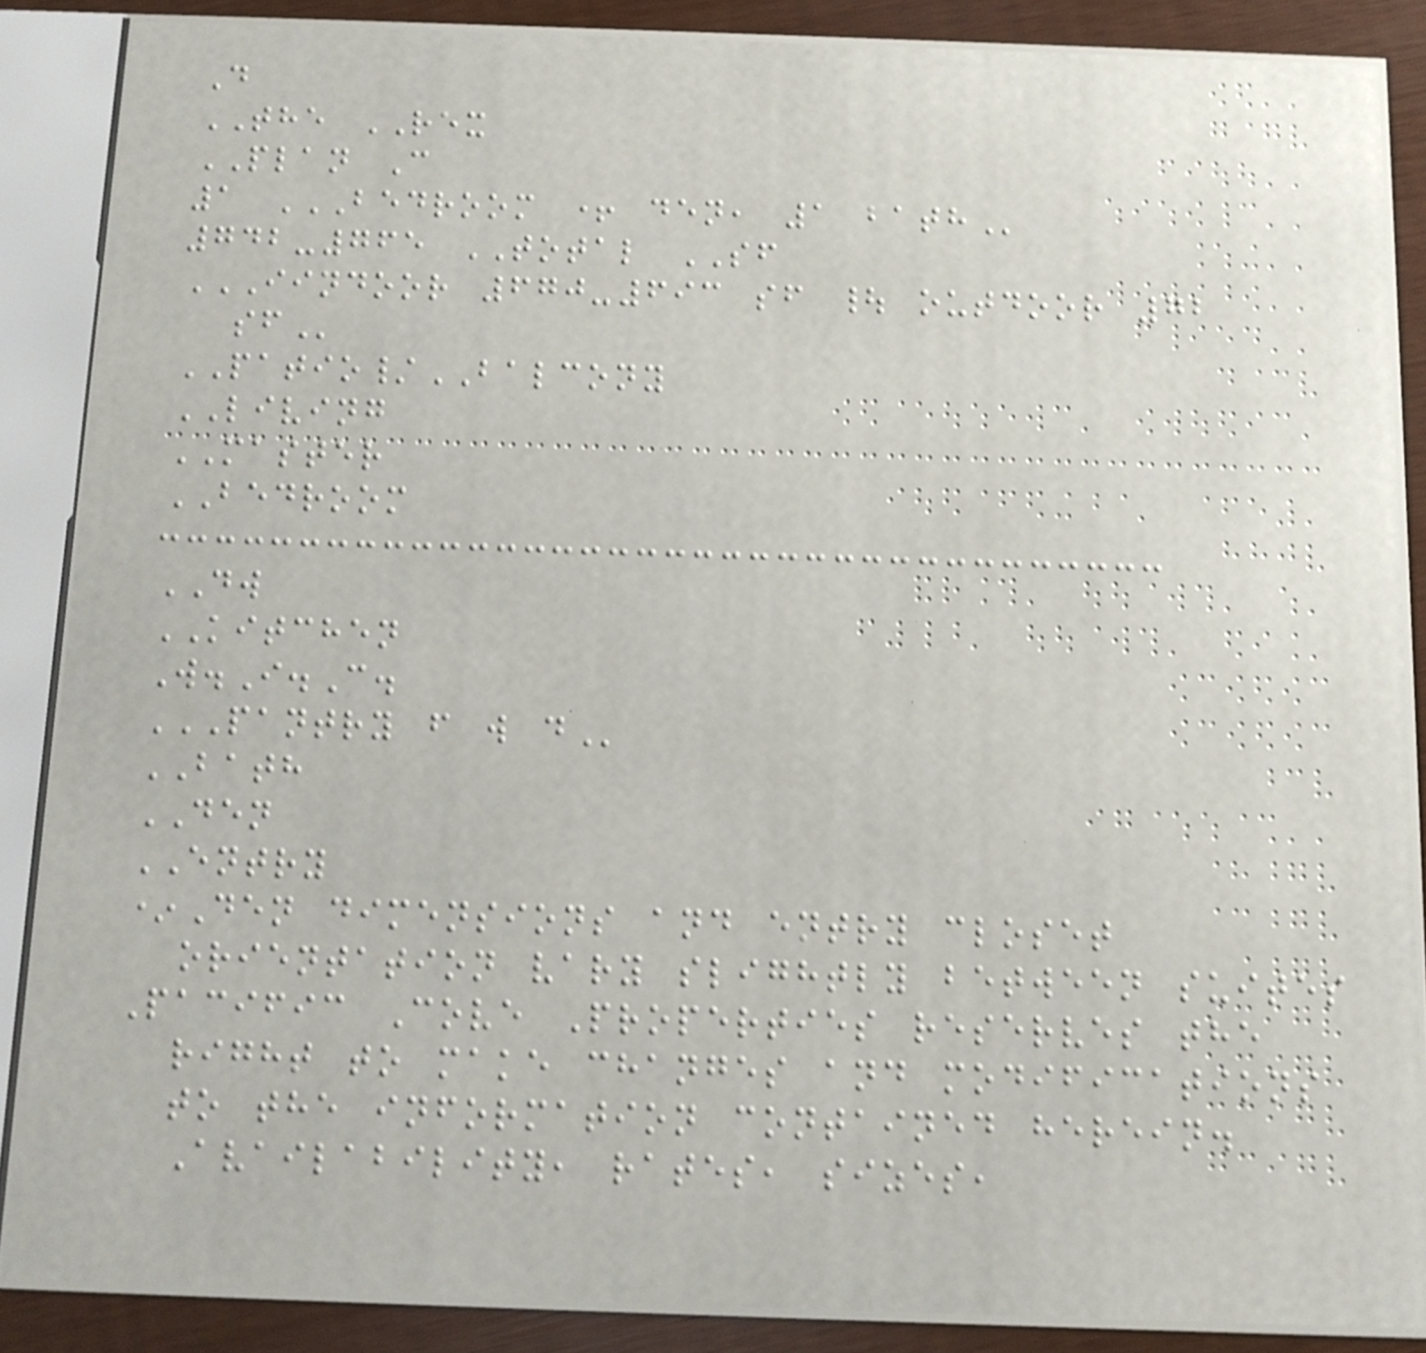D
THE REX
PLAN C
1 BEDROOM + DEN, 1 BATH
742-765 TOTAL SF
IINDOOR 670-693 SF | OUTDOOR 72
SF
PATIO/BALCONY
LIVING
MASTER
BEDROOM
DW
KITCHEN
W.I.C.
PANTRY F W D
BATH
DEN
ENTRY
*Den dimensions and entry closet
orientation vary slightly between suites
Pacific Cove Properties reserves the
right to make changes and modifications
to the information contained herein.
Availability, rates, sizes,
